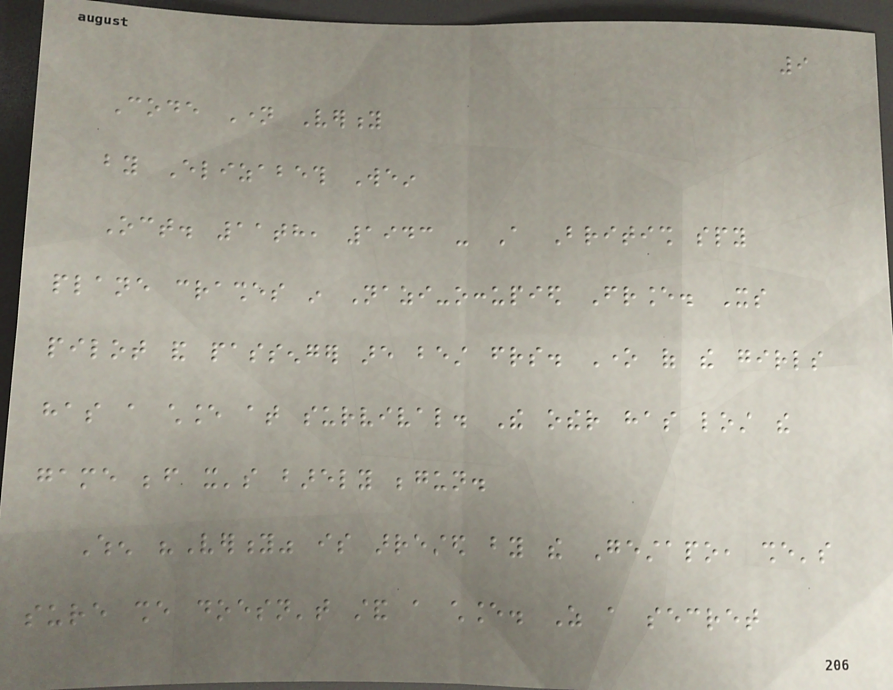9
Code Name Verity
by Elizabeth Wein
Oct. 11th, 1943 - A British spy
plane crashes in Nazi-occupied France. Its
pilot and passenger are best friends. One of the girls
has a chance at survival. The other has lost the
game before it's barely begun.
When "Verity" is arrested by the Gestapo, she's
sure she doesn't stand a chance. As a secret
